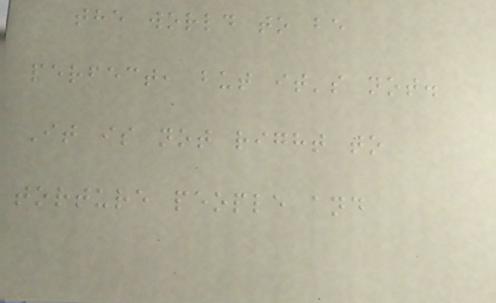the world to be
perfect, but it's not.
It is not right to
torture people and
